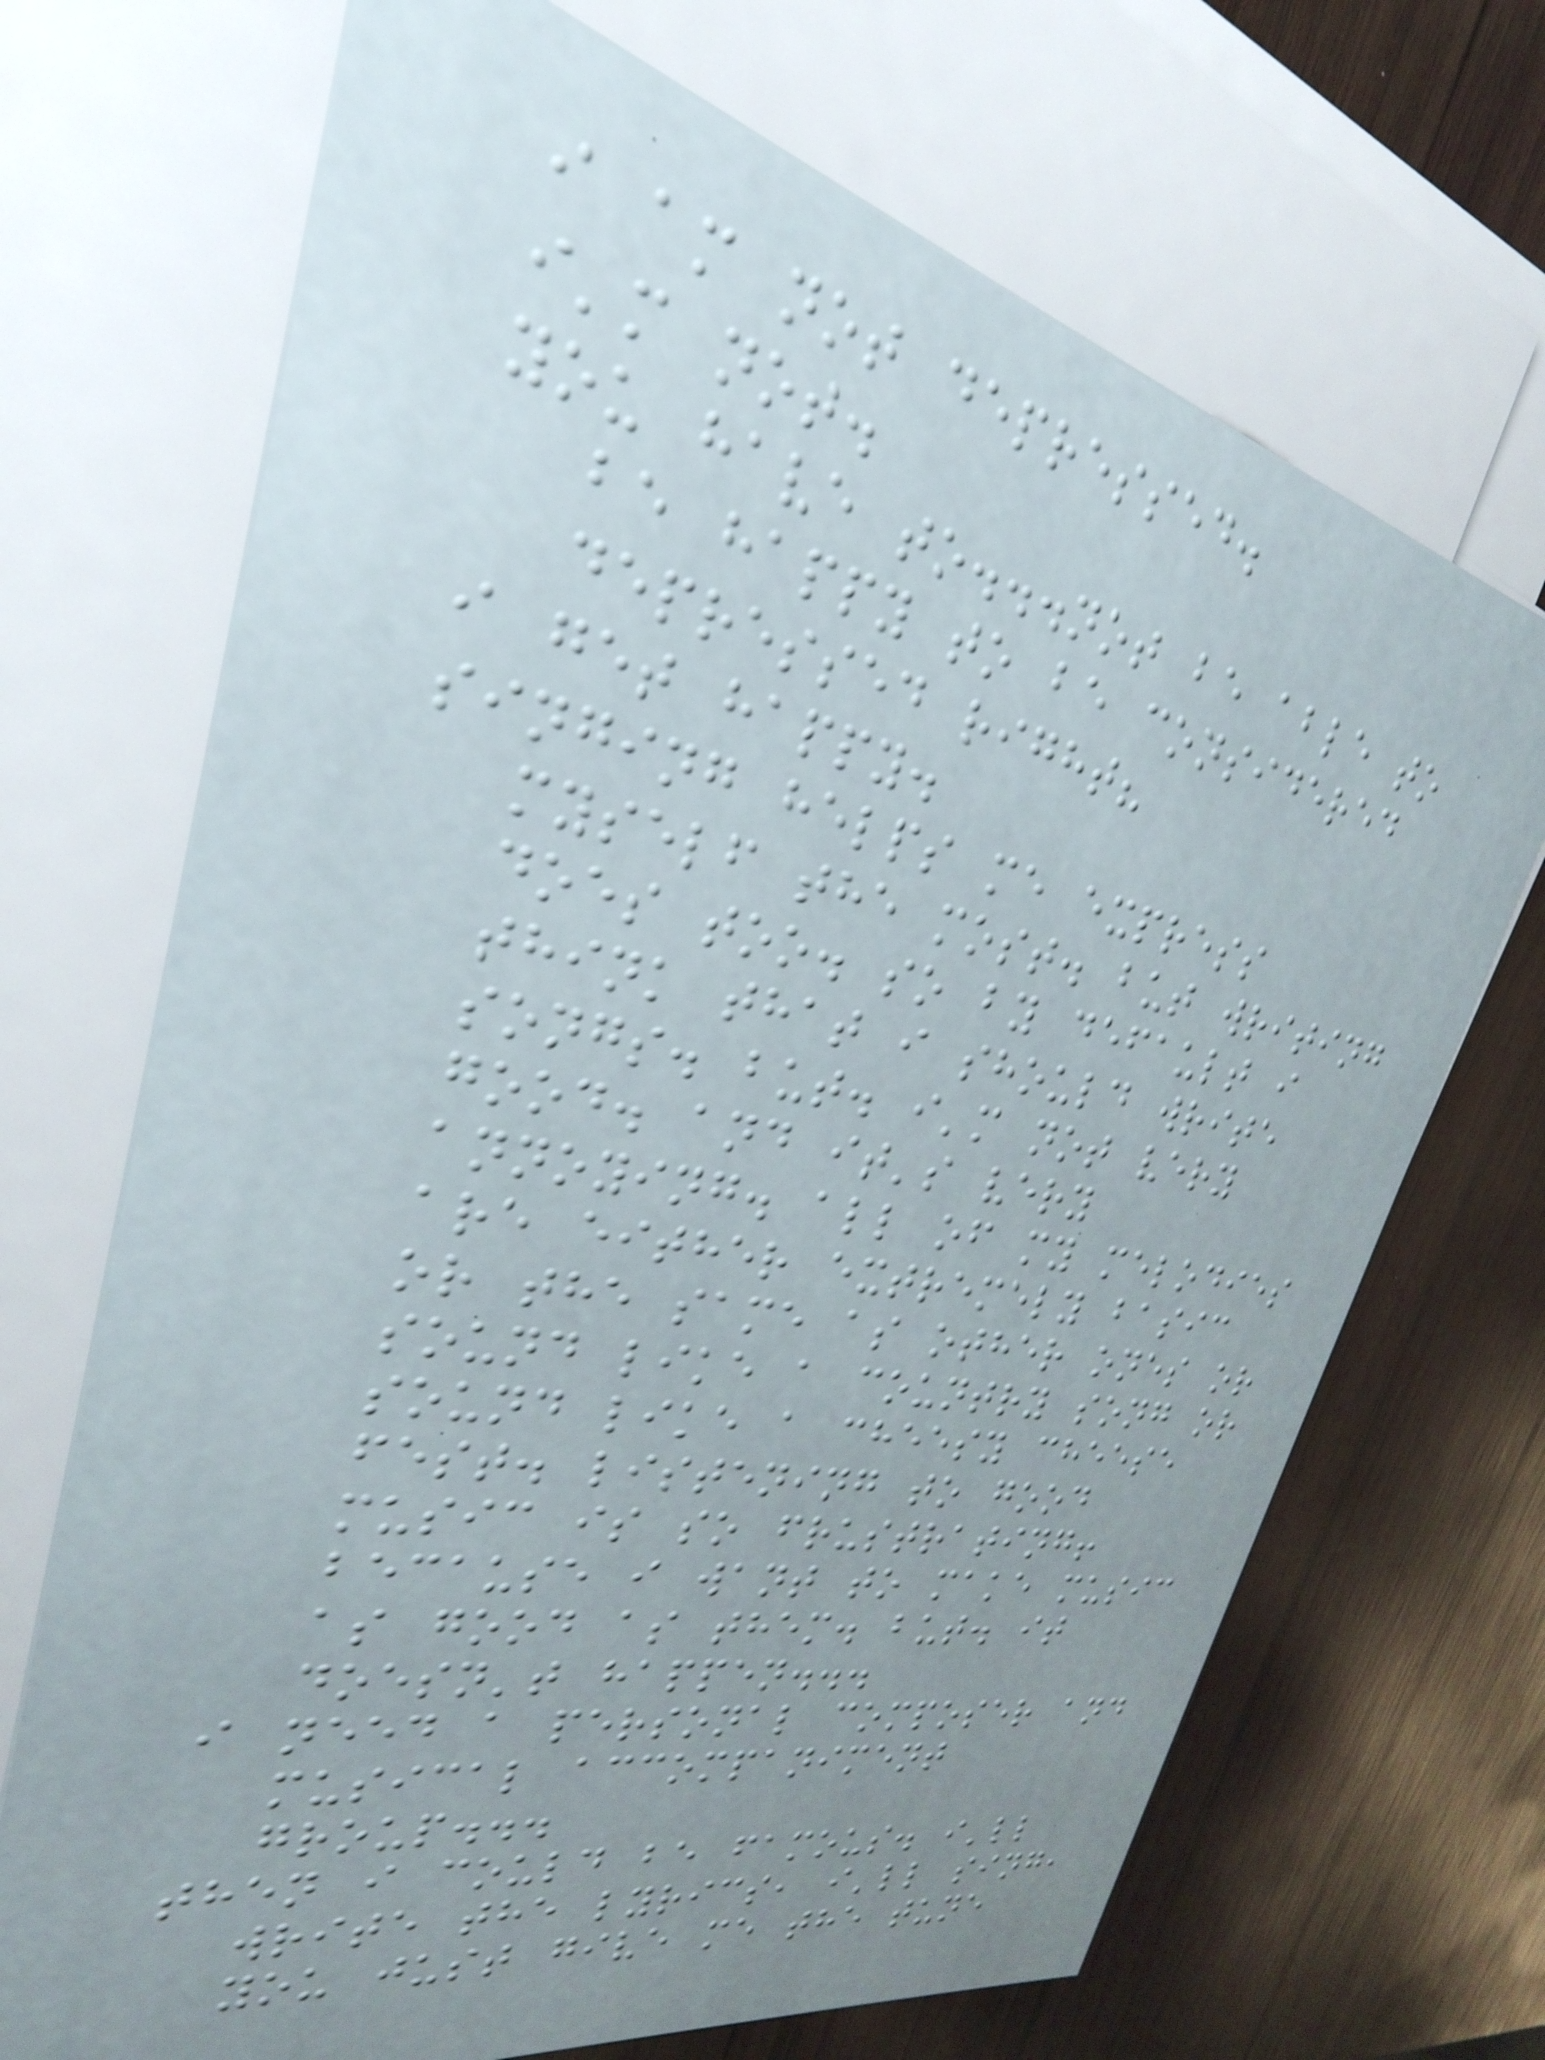i am not depressed.
i'm not.
you have to...not be able to
be happy to be considered
depressed right?
i get happy.
singing helps me express
myself the most. but writing
does too. so by default i
think that i should write
songs. but. i'm not very
good. and it's very
annoying. all of my melodies
are either extremely basic
or the same as other ones or
sound like a country song or
sound like a cheesy cheese
fest. listening to good
music is so frustrating!
because i want to make music
as good as them. but. it
doesn't happen...
i need a personal composer and
musical accompaniment
group...
then i could be famous. i'll
write the lyrics, i'll sing,
you just give me the tune
